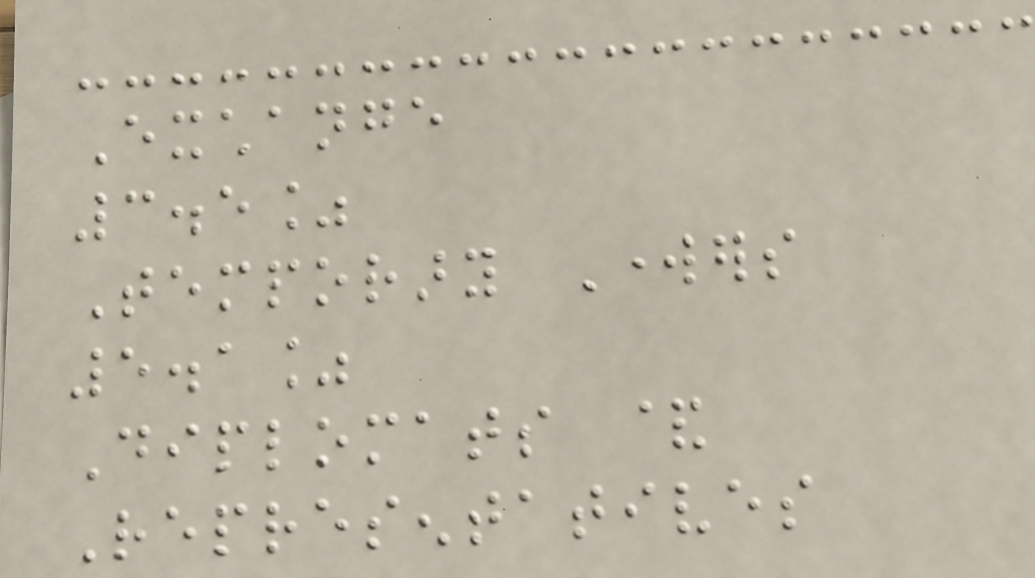Exchange
3.5%
Temporary Workers
5.1%
Diplomats &
Representatives
